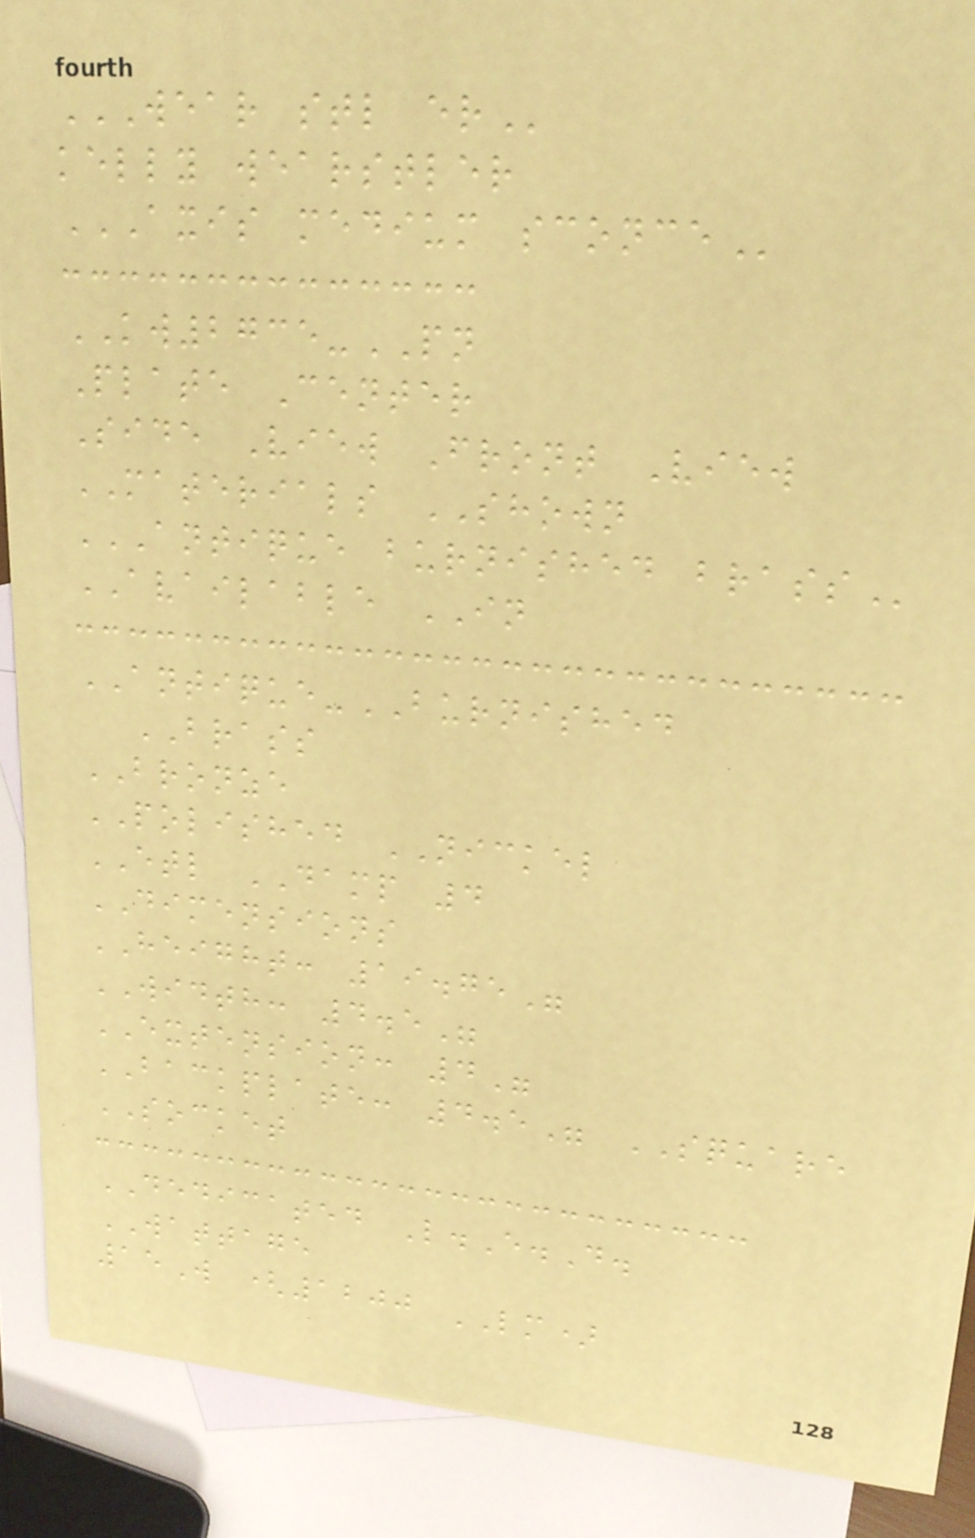WEAR STL ER
kelly wearstler
AXIS MEDIUM SCONCE
KW2735-PN
Plate Center
Side View Front View
MATERIALS SHOWN
ANTIQUE BURNISHED BRASS
AVAILABLE IN
ANTIQUE-BURNISHED
BRASS
BRONZE
POLISHED NICKEL
ETL DAMP 4
DIMENSIONS
HEIGHT: 19.75"
WIDTH: 4.5"
EXTENSION: 4"
BACKPLATE: 4.5" SQUARE
SOCKET
DEDICATED L.E.D.
WATTAGE
15W (1200 LM)
